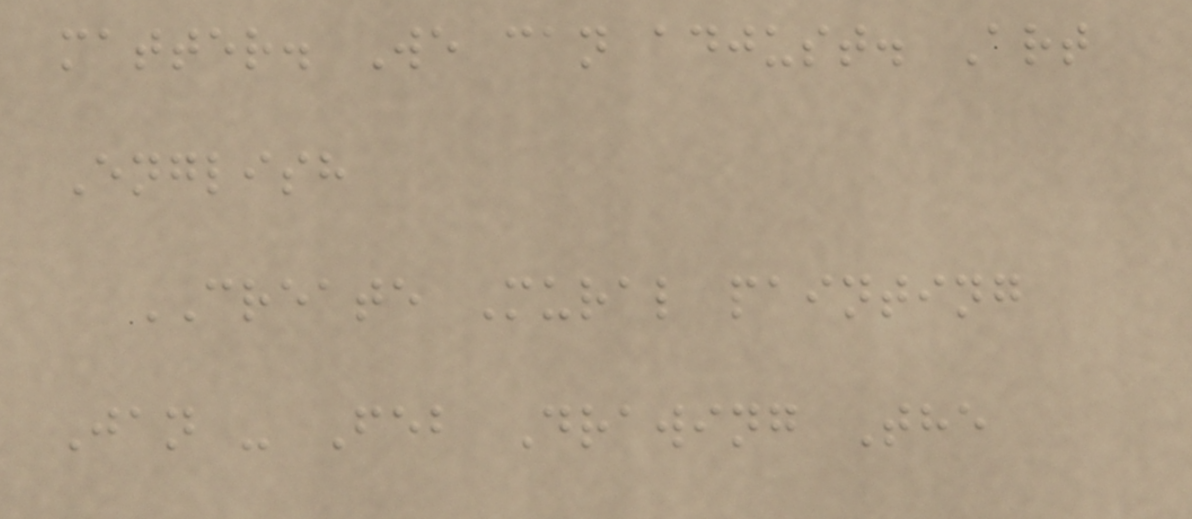matter. We can adjust. Art
English
CREATE Mural painting
Jan - Feb Drawing The
